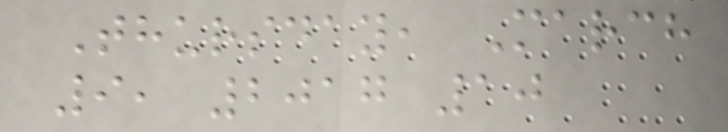Thursday, March
9, 2017 10
